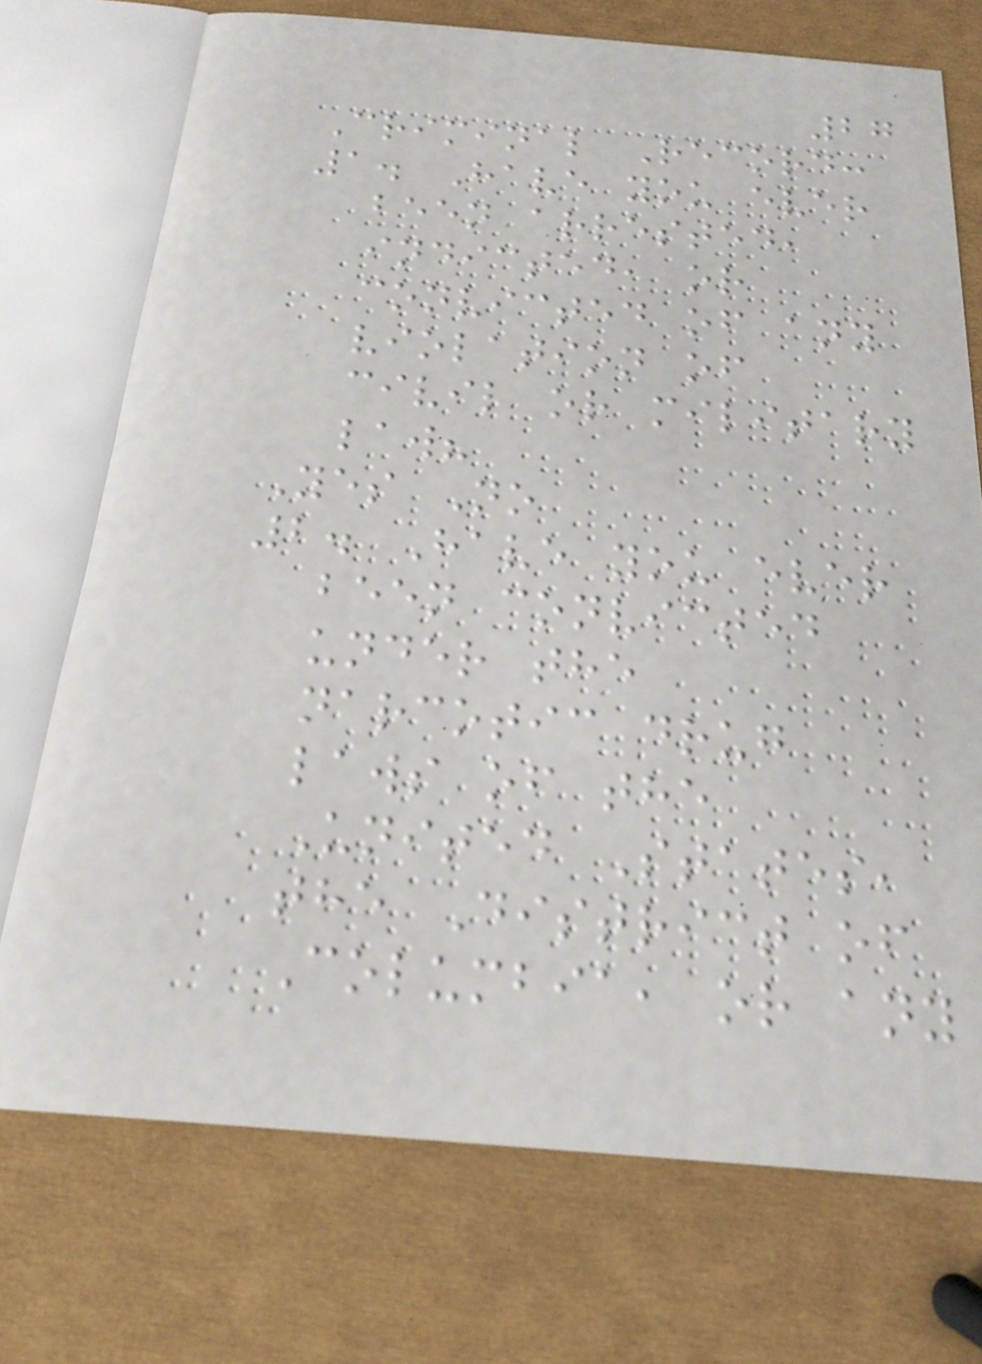27
Criminal Record:
1. Have you ever
been arrested,
indicted, or
convicted of any
violation of
civil or military
law?
Yes No
2. Have you ever
been convicted
under the
narcotic drug
laws of the
United States,
the District of
Columbia, or any
